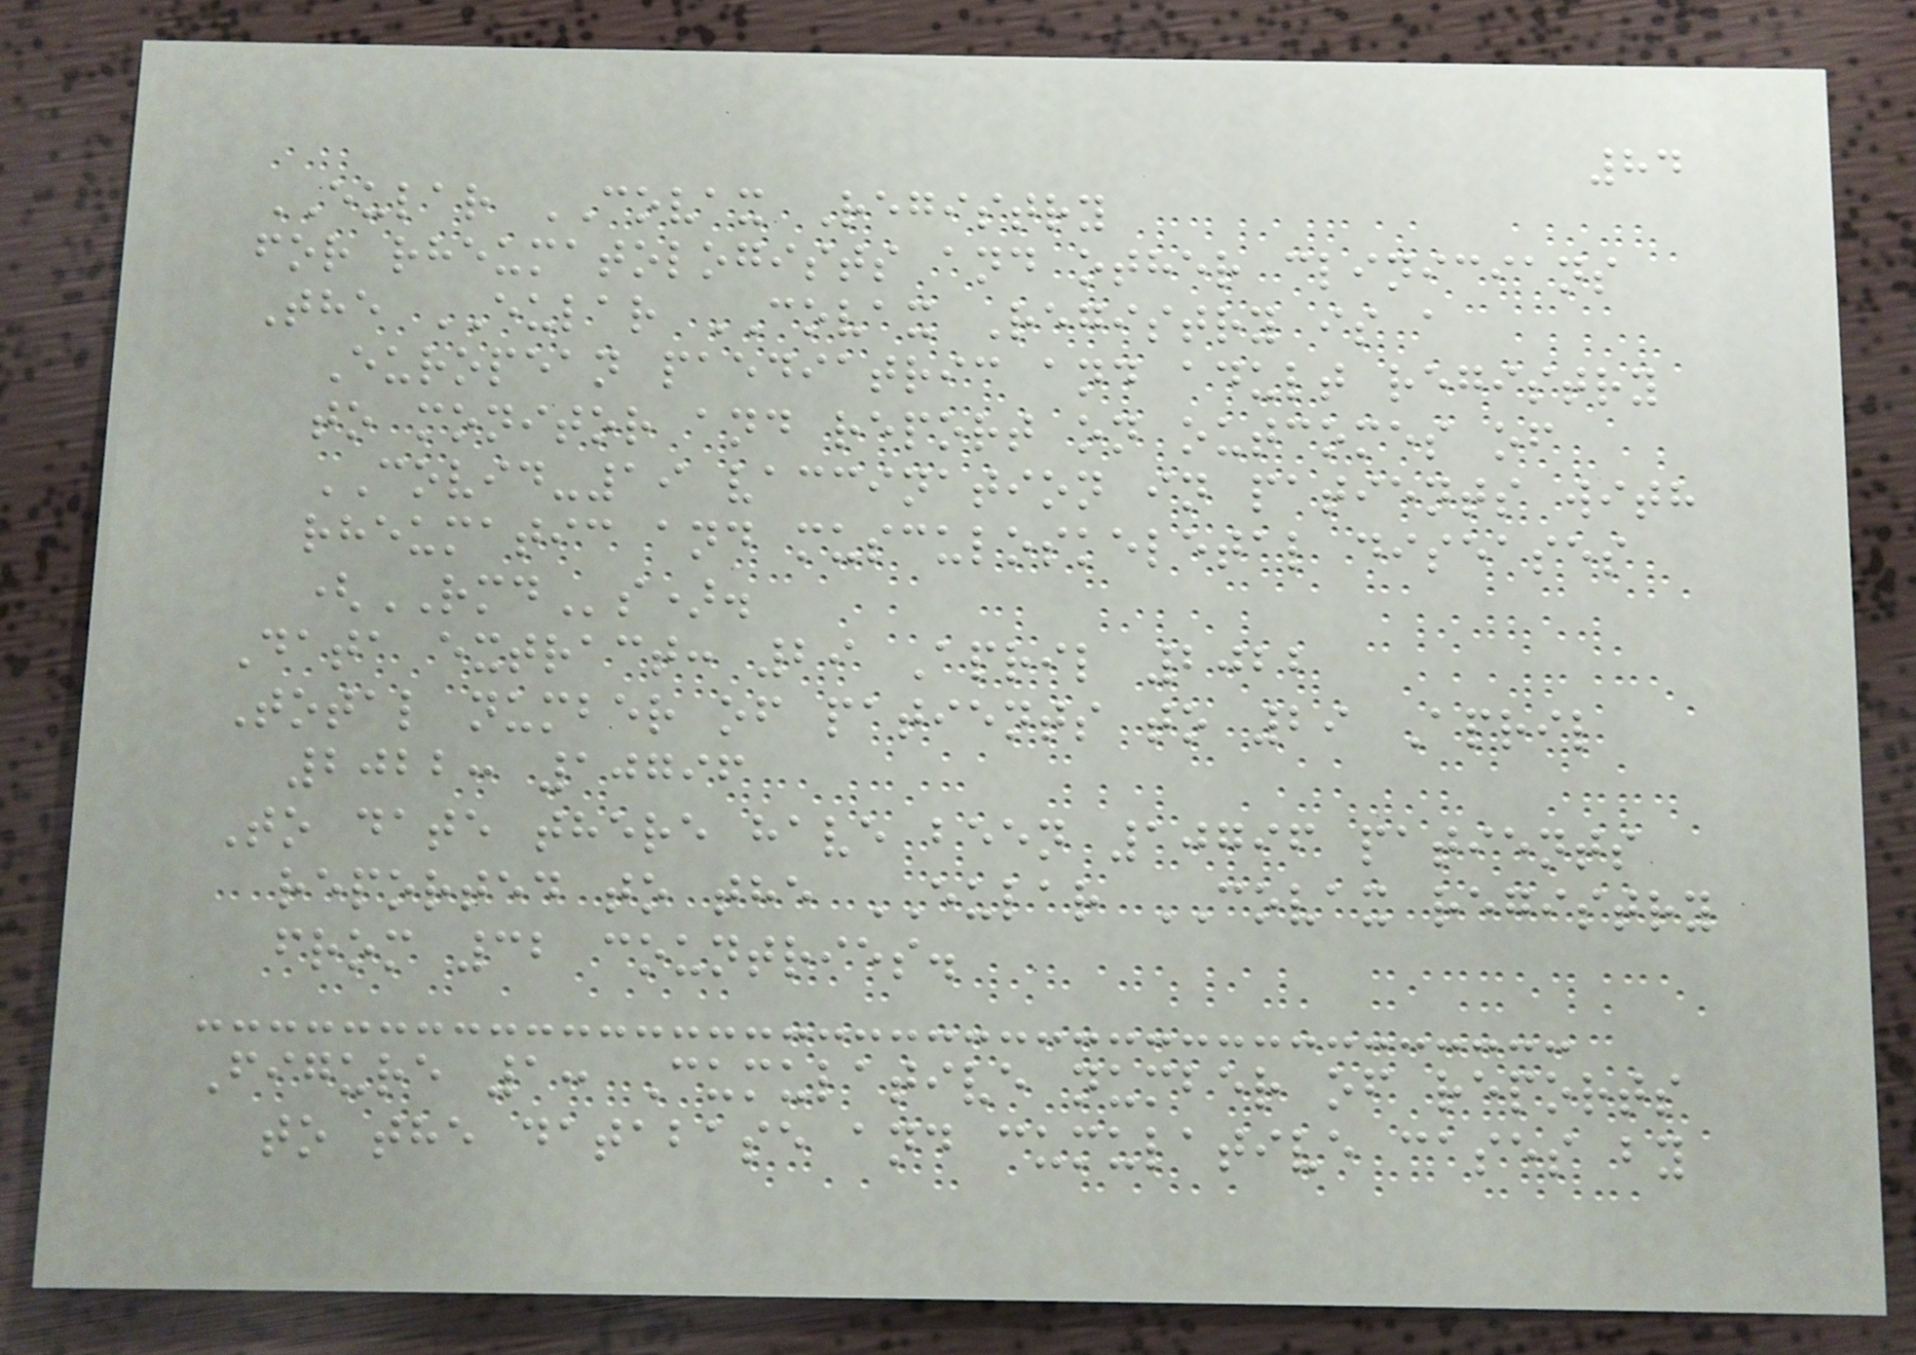84
EULAR COVAX Registry
for rheumatologists and other clinicians
The EULAR COVAX Registry is a
European paediatric and adult registry
to monitor and report on outcomes of
COVID-19 vaccination in patients with
rheumatic and musculoskeletal diseases
(RMDs).
Data extract: 29 April 2022
Total number of patients to 29 April
2022: 10796
To date there have been 10796 patients
reported to the EULAR COVAX registry
from 32 countries.
Figure 1: Cumulative number of reports
to the database and cumulative cases by
